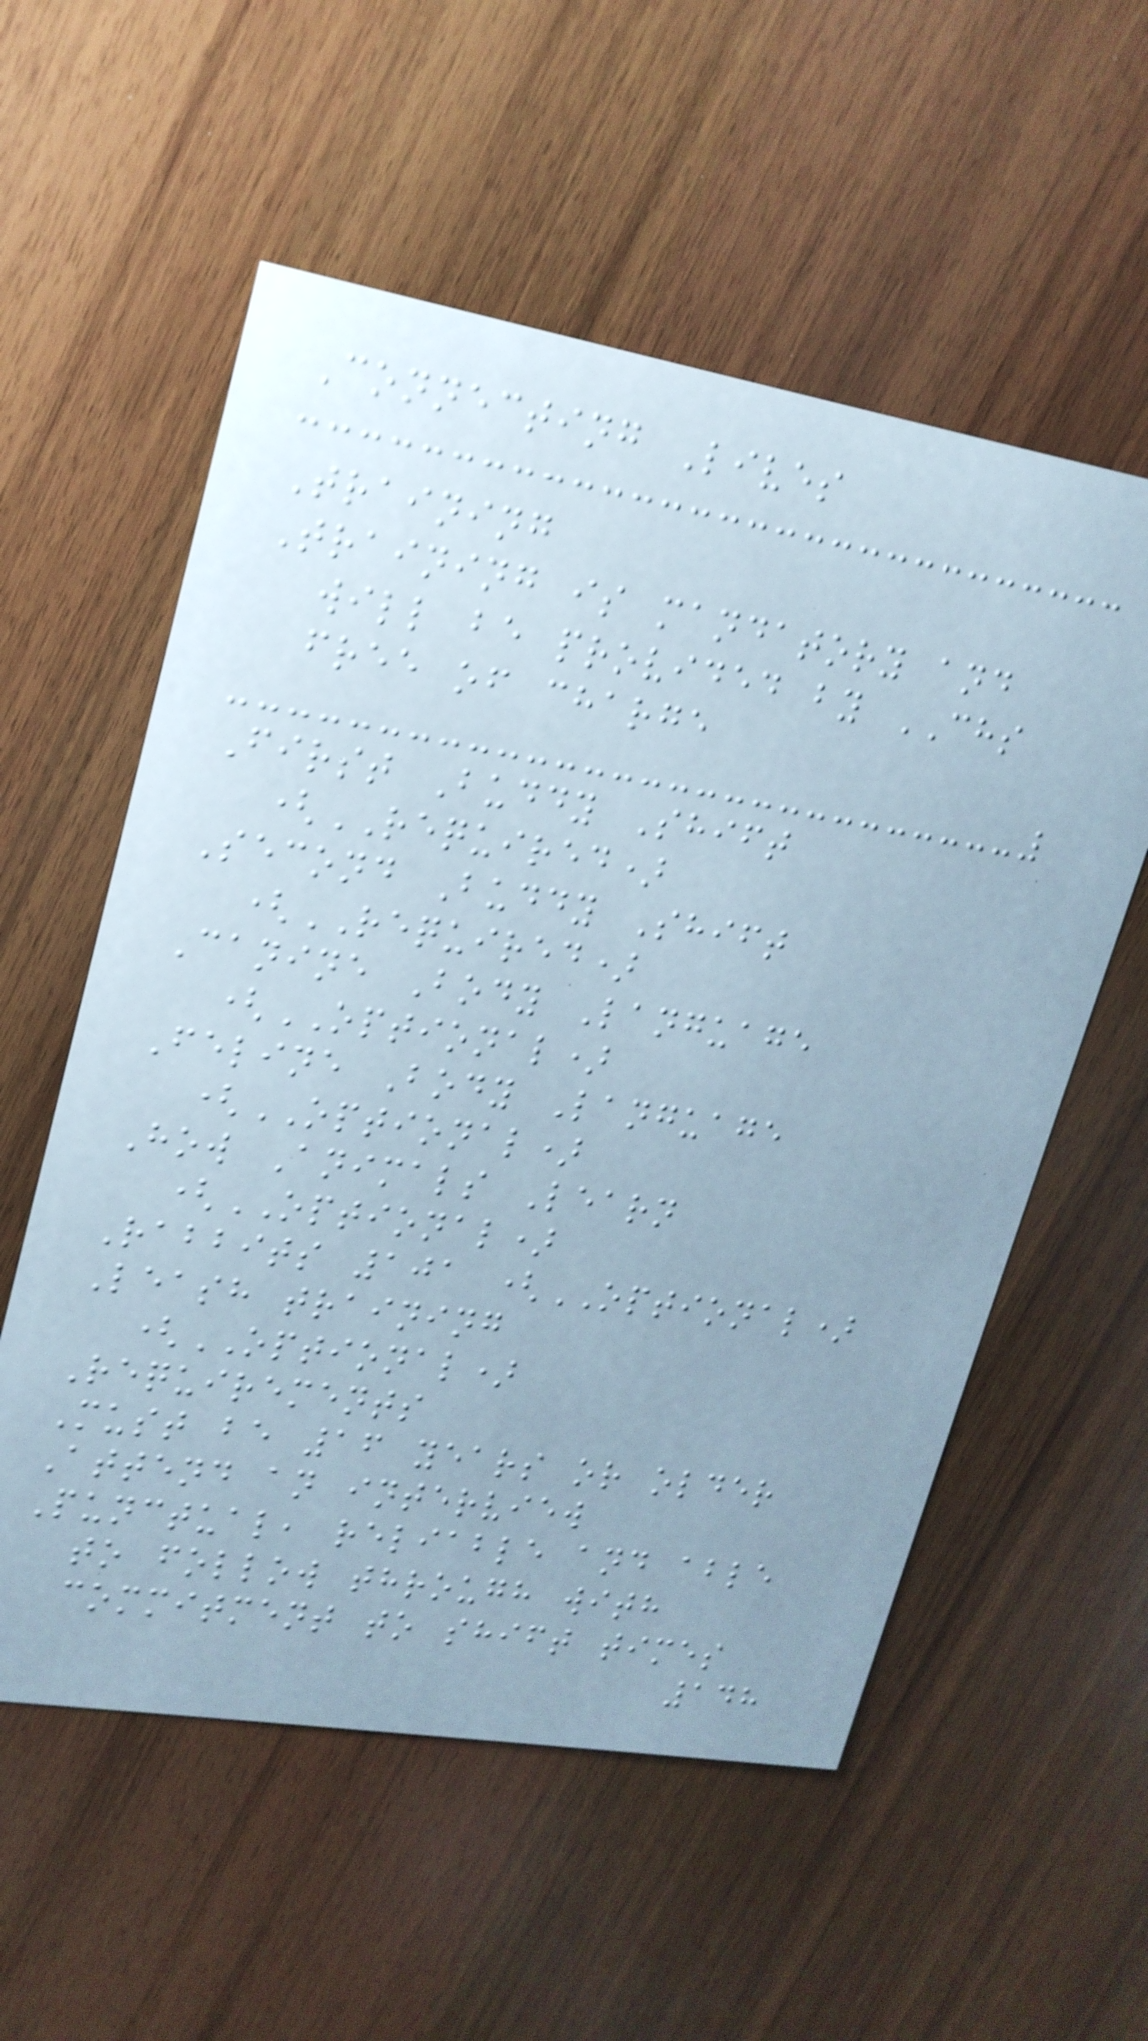Connecting Lives
Training
Training is mandatory and
will be provided by CHS
free of charge
First Buddy Shift
(REQUIRED)
Second Buddy Shift
(REQUIRED)
Canine Body Language
(OPTIONAL)
Feline Body Language
(OPTIONAL)
How Animals Learn
(OPTIONAL)
Rabbits 101 (OPTIONAL)
Leash training
(OPTIONAL)
Requirements
Must be 16 years or older
Attend an interview
Punctual, reliable and able
to follow through with
commitment to shift times
148
